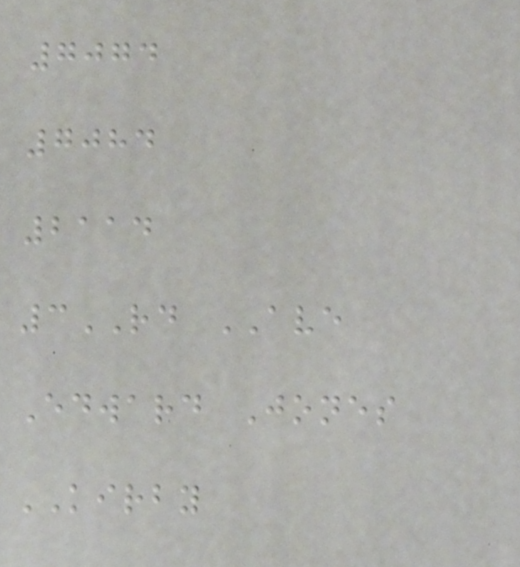7074
7084
2114
3RD AVE
Edward Jones
KIRBY
